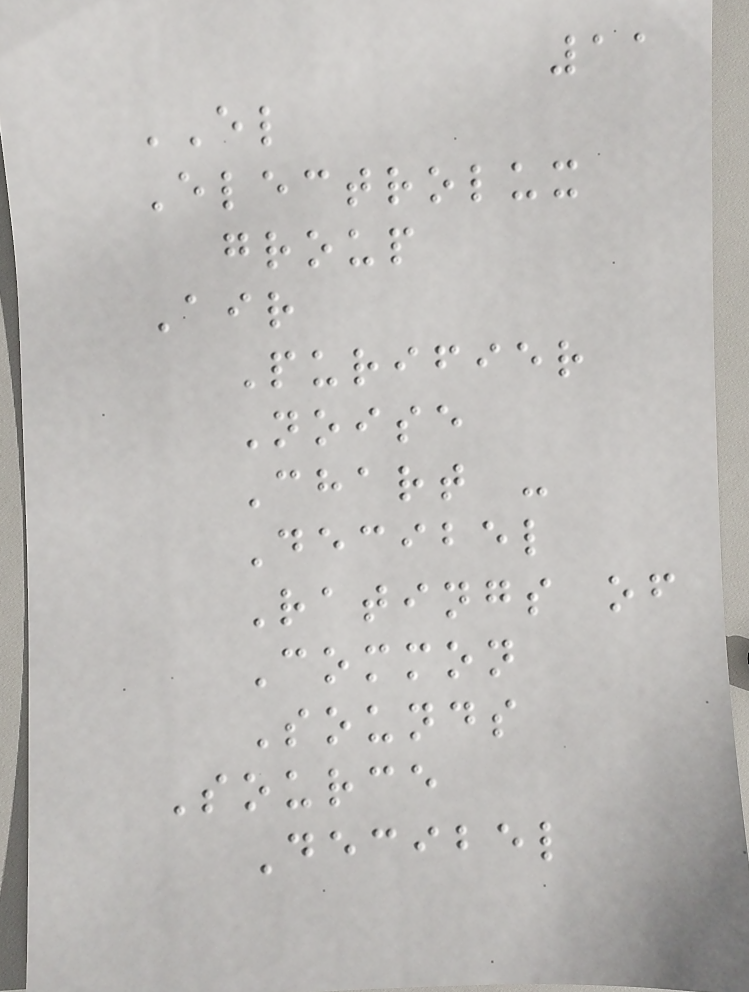11
EL
Electrolux
group
Air
Purifier
Noise
Chart -
Decibel
Ratings of
Common
Sounds
Source
Decibel
